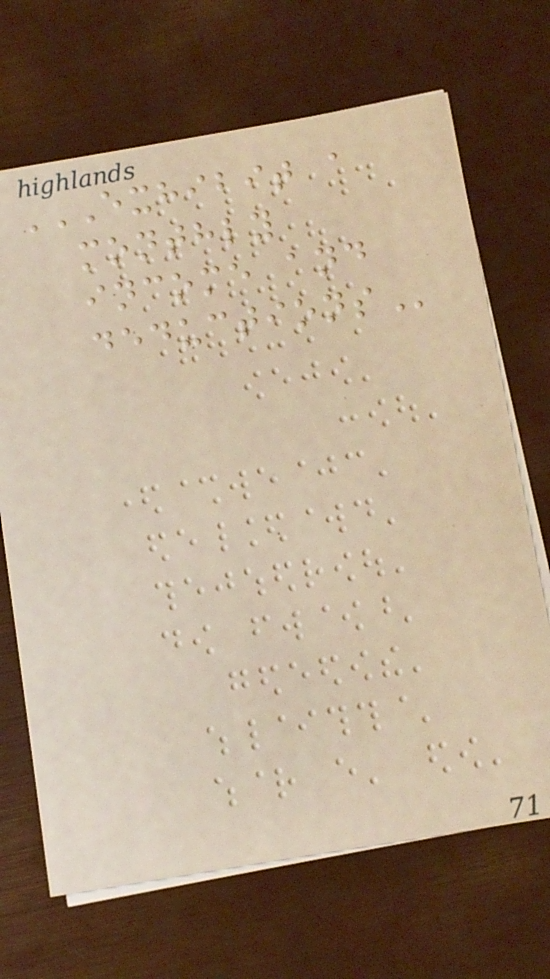EXHIBIT A
MONTHLY
INCOME AND
DEDUCTIONS
